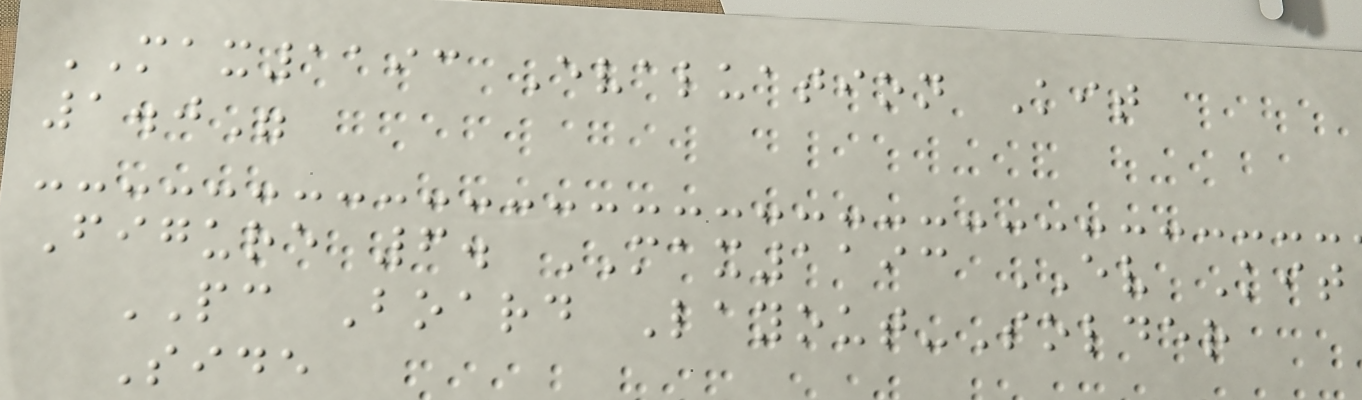MAX1193 Evaluation Kit
1.0"
Figure 6. MAX1193 EV Kit
PC Board Layout-Solder
Side
